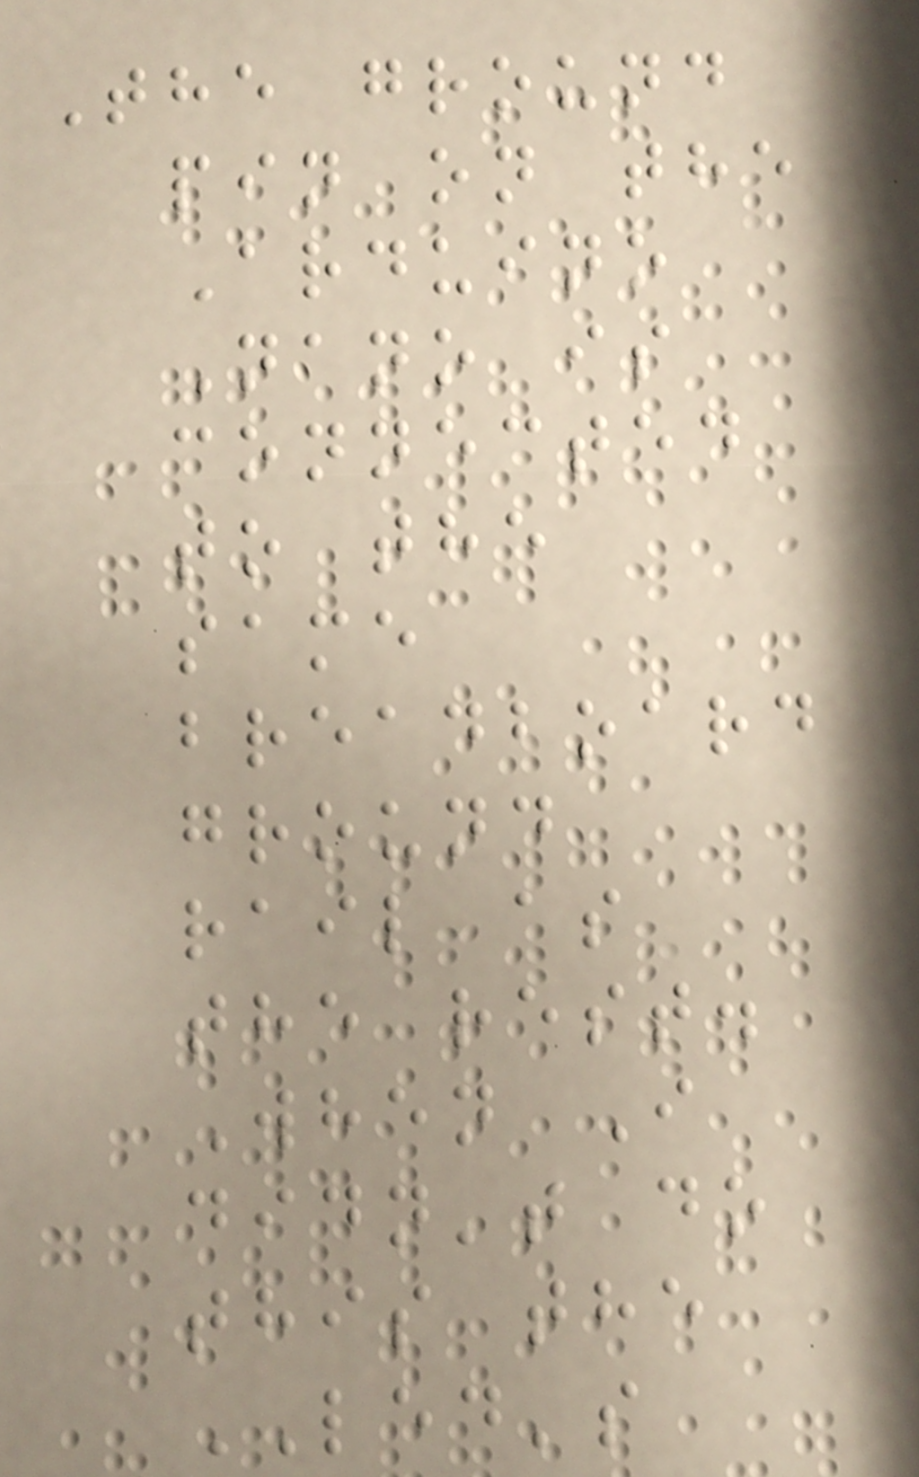The ground
pin on the
Arduino
Nano is
connected
to the
same
breadboard
ground
rail as
the rest.
When I
didn't do
this the
LED's
